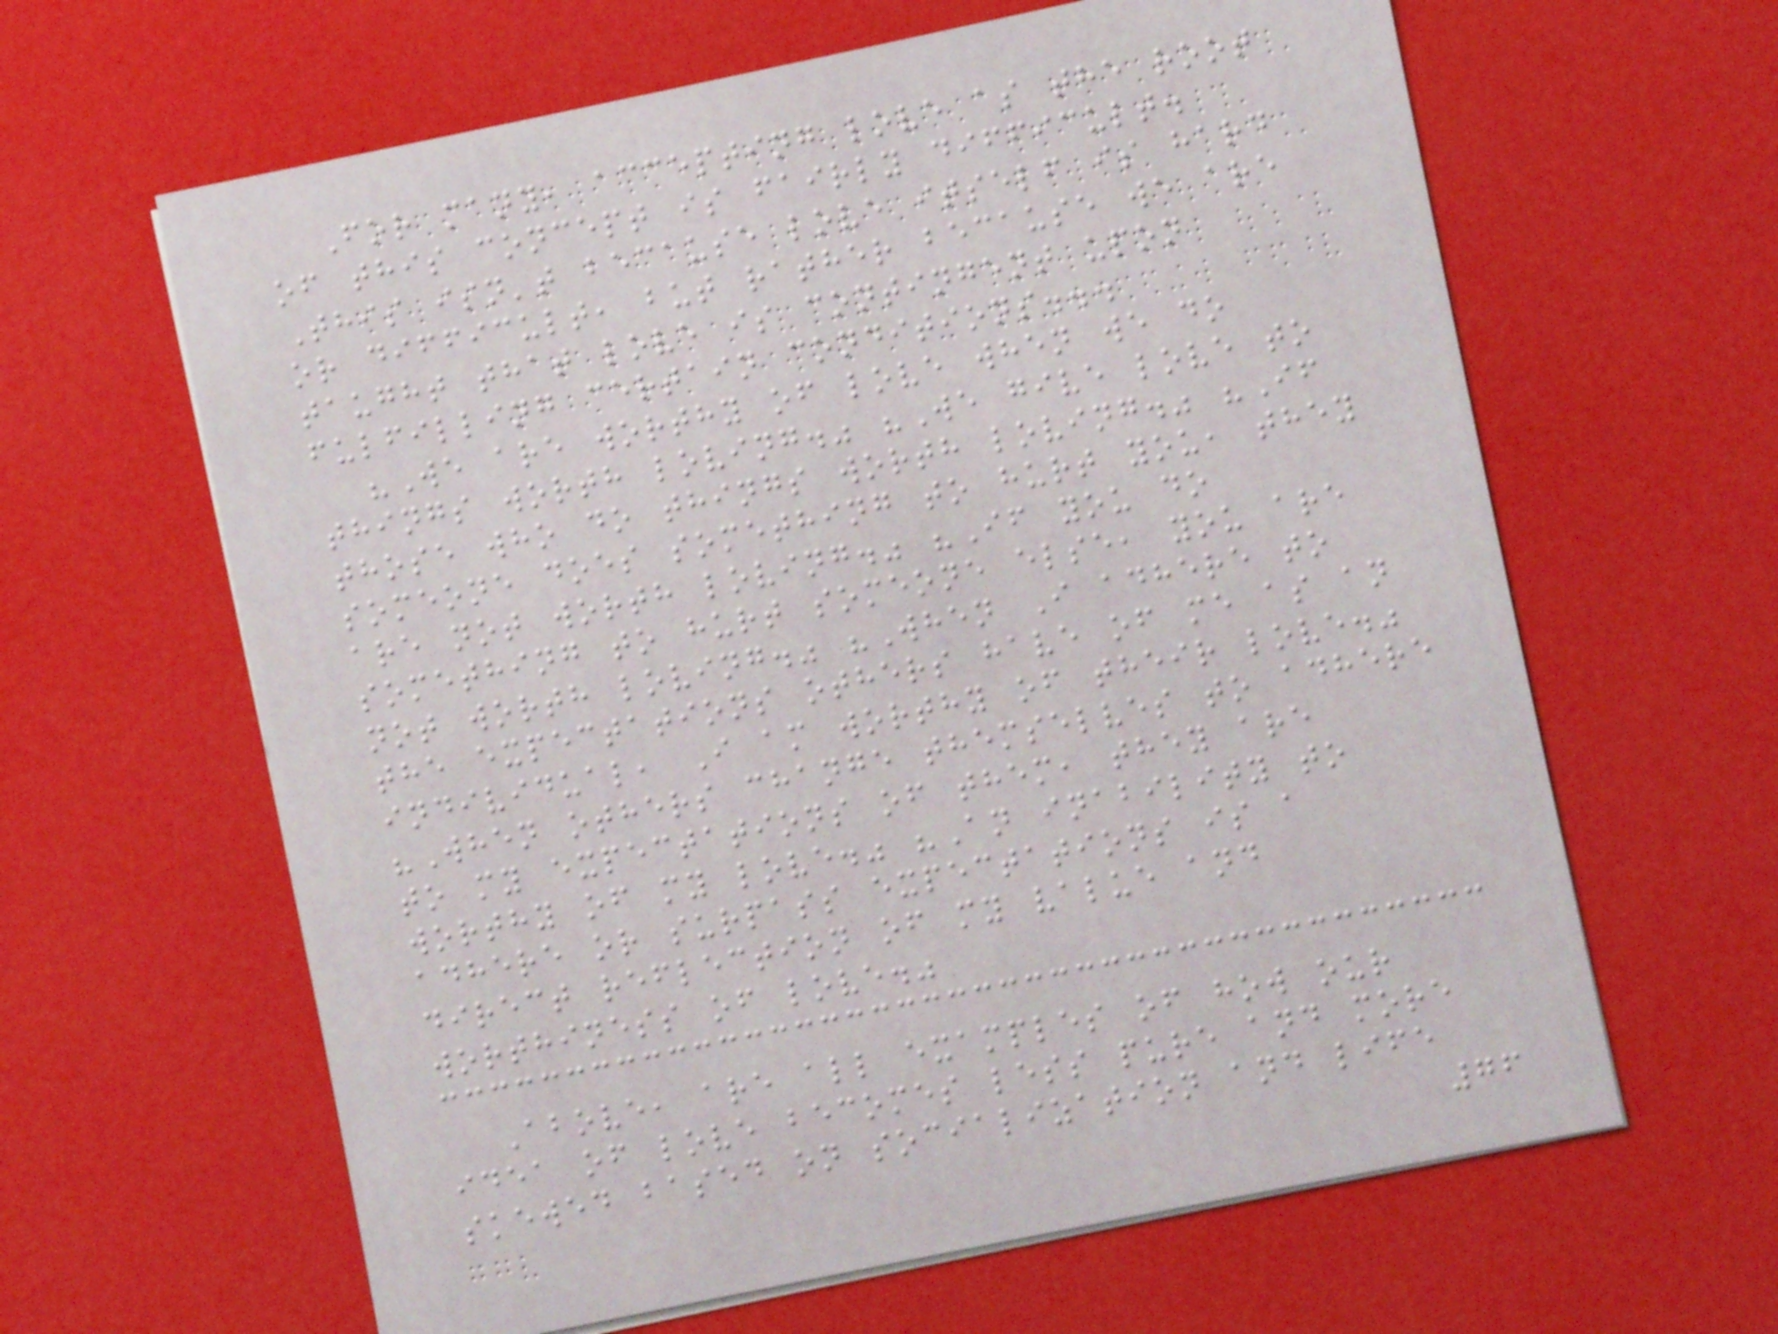For many, accepting love as the root
of this concept is fairly difficult.
This isn't because love itself is hard
or difficult, but rather because we are
taught that love is contingent upon
fulfilling certain conditions...
"We are worthy of love when we do
things worth loving." "We give love to
those who do things worth loving." "If
someone does something to hurt you, they
are not worth loving." "If you do
something to hurt someone else, you are
not worth loving." "When I adhere to
the expectations others have of me as an
individual, I am worthy of their love."
"When others change themselves to adhere
to my expectations of them, they are
worthy of my love." "An inability to
adhere or surpass expectations is a
direct reflection of my value and
worthiness of love."
Above, are all examples of how our
idea of love becomes less pure and more
skewed based on socialization and life
76
